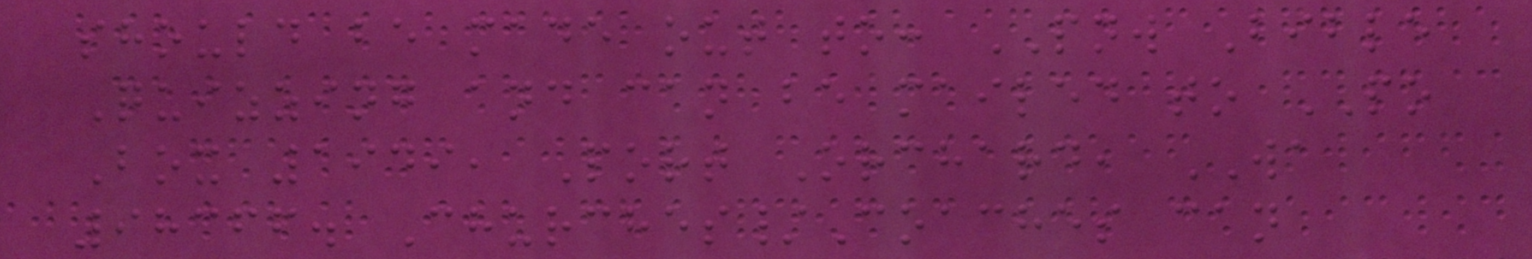should be made out to: PNW Bible
Quizzing and can be mailed to PO
Box 1949, Port Orchard, WA
98366. Churches/Coaches can
